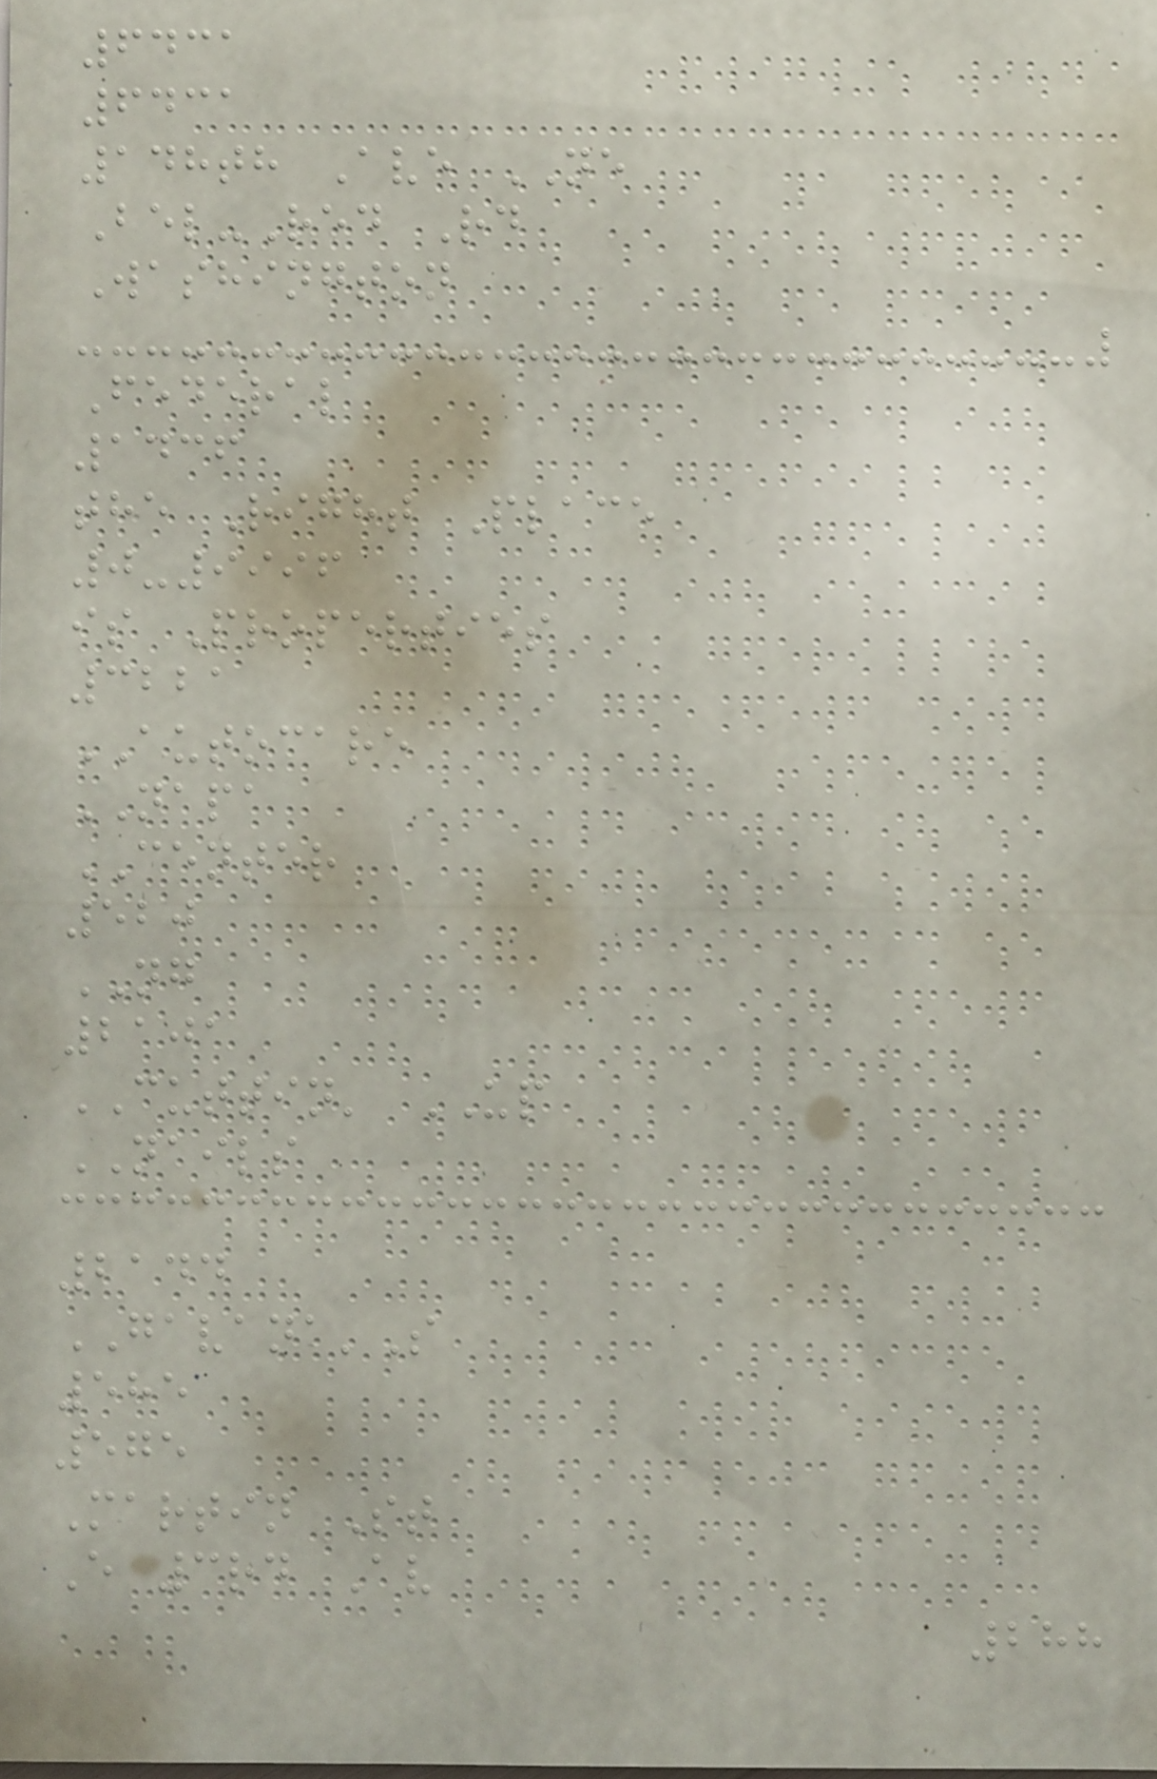6431
6431
148th Ave NE
Bel-Red Rd
Washington
Federal
1436
the Right Place
0-9996
is Properties
3221
AUTOCARE
NAPA
CENTER
520
NG
2101
CUTTIN' UP
NAILS
2144
GAVANA'S
585
575
Martin St
E 3rd Av
288
